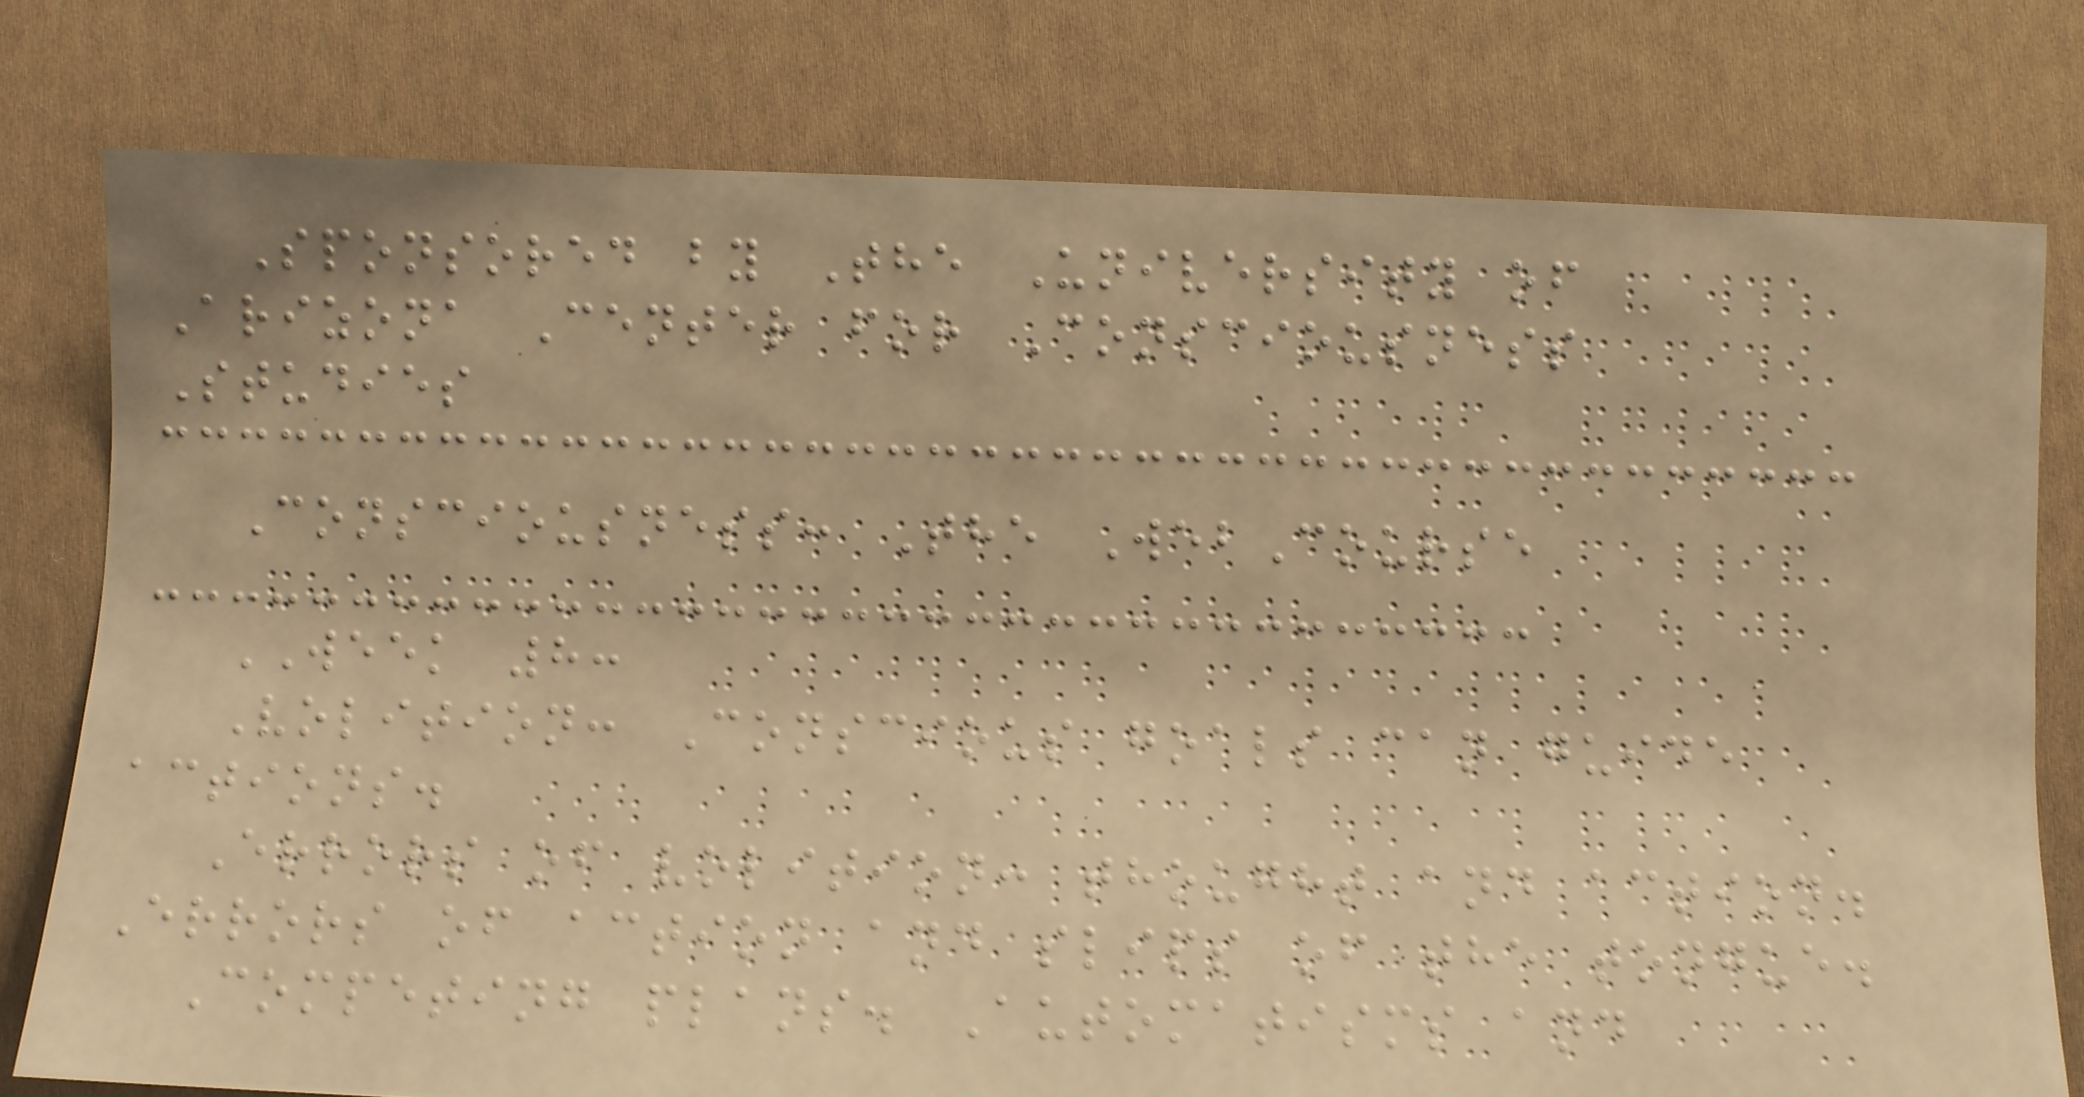Sponsored by The University of
Arizona Center for Consciousness
Studies
Consciousness: The WebCourse
WEEK 8:
Volition: Conscious goals can guide
actions.
Errors of volition: thought and action.
Errors of action and slips of the tongue.
Competing plans. Automatisms and
